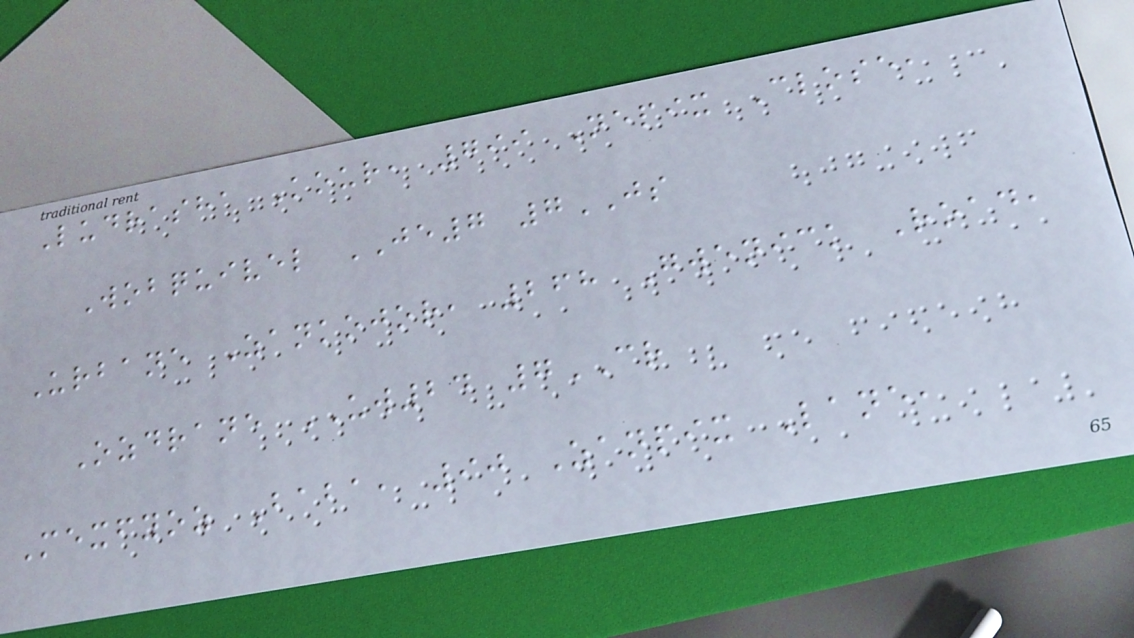Ludrasha Kour, 799 Nepix Close,
Wobquivel JE7 7JS
Urbane Zankojor, 268 Gwenick Road,
Ozdrane UW24 7CR
Mexfyoz Baba, 90 Zanpix Lane,
